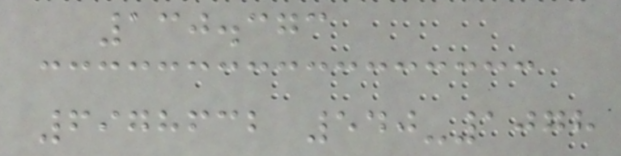130.373
6978632 540-1078
